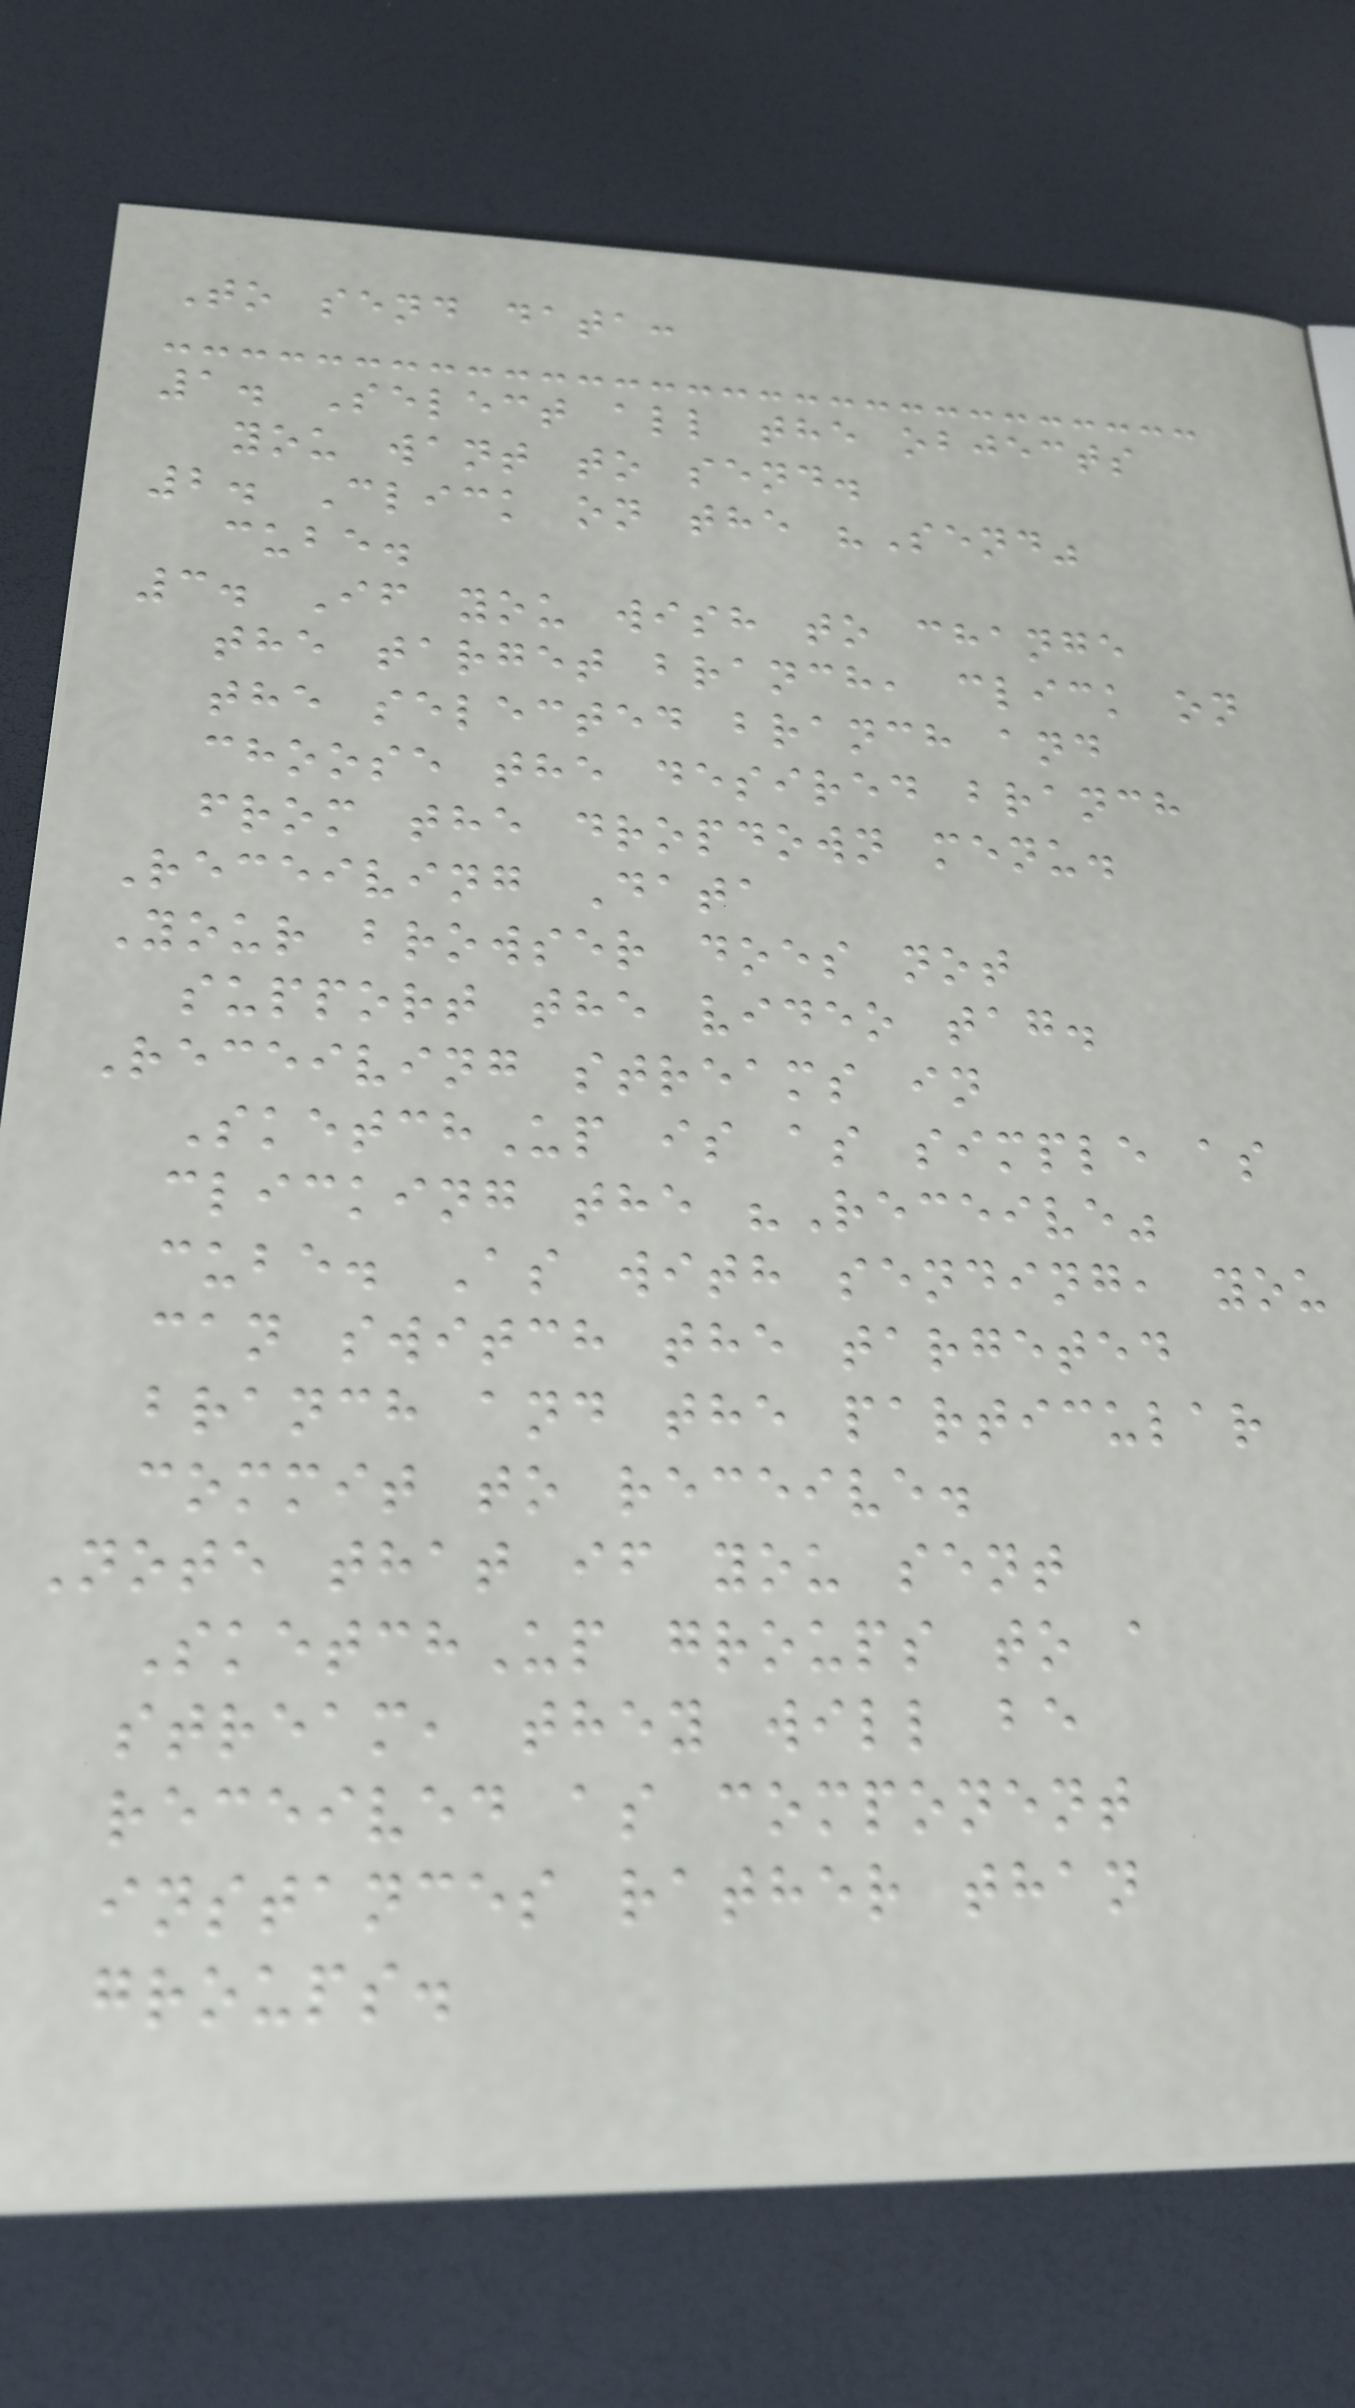To send data:
1. Select all the objects
you want to send.
2. Click on the "Send"
cube.
3. If you wish to change
the target branch, click on
the selected branch and
choose the desired branch
from the dropdown menu.
Receiving Data
Your browser does not
support the video tag.
Receiving streams in
SketchUp is as simple as
clicking the "Receive"
cube. As with sending, you
can switch the targeted
branch and the particular
commit to receive.
Note that if you sent
SketchUp groups to a
stream, they will be
received as component
instances rather than
groups.
